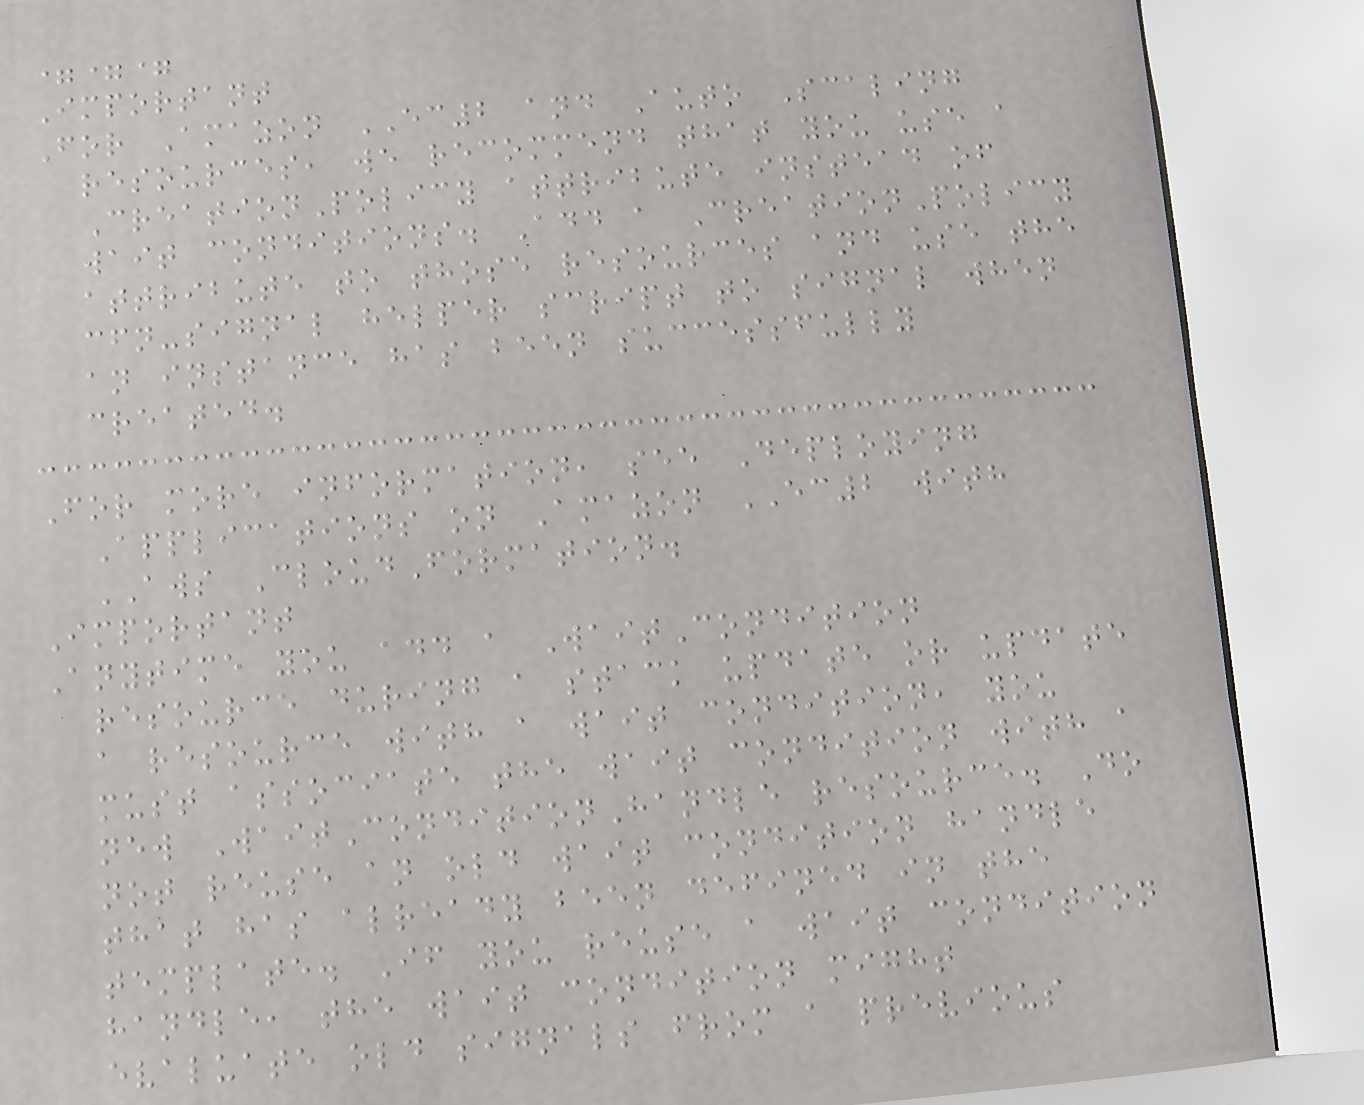===
Important
For Amazon EC2 and Auto Scaling
resources, we recommend that you use a
CreationPolicy attribute instead of
wait conditions. Add a CreationPolicy
attribute to those resources and use the
cfn-signal helper script to signal when
an instance has been successfully
created.
For more information, see Deploying
Applications on Amazon EC2 with
AWS CloudFormation.
Important
Anytime you add a WaitCondition
resource during a stack update or update
a resource with a wait condition, you
must associate the wait condition with a
new WaitConditionHandle resource. Do
not reuse an old wait condition handle
that has already been defined in the
template. If you reuse a wait condition
handle, the wait condition might
evaluate old signals from a previous
